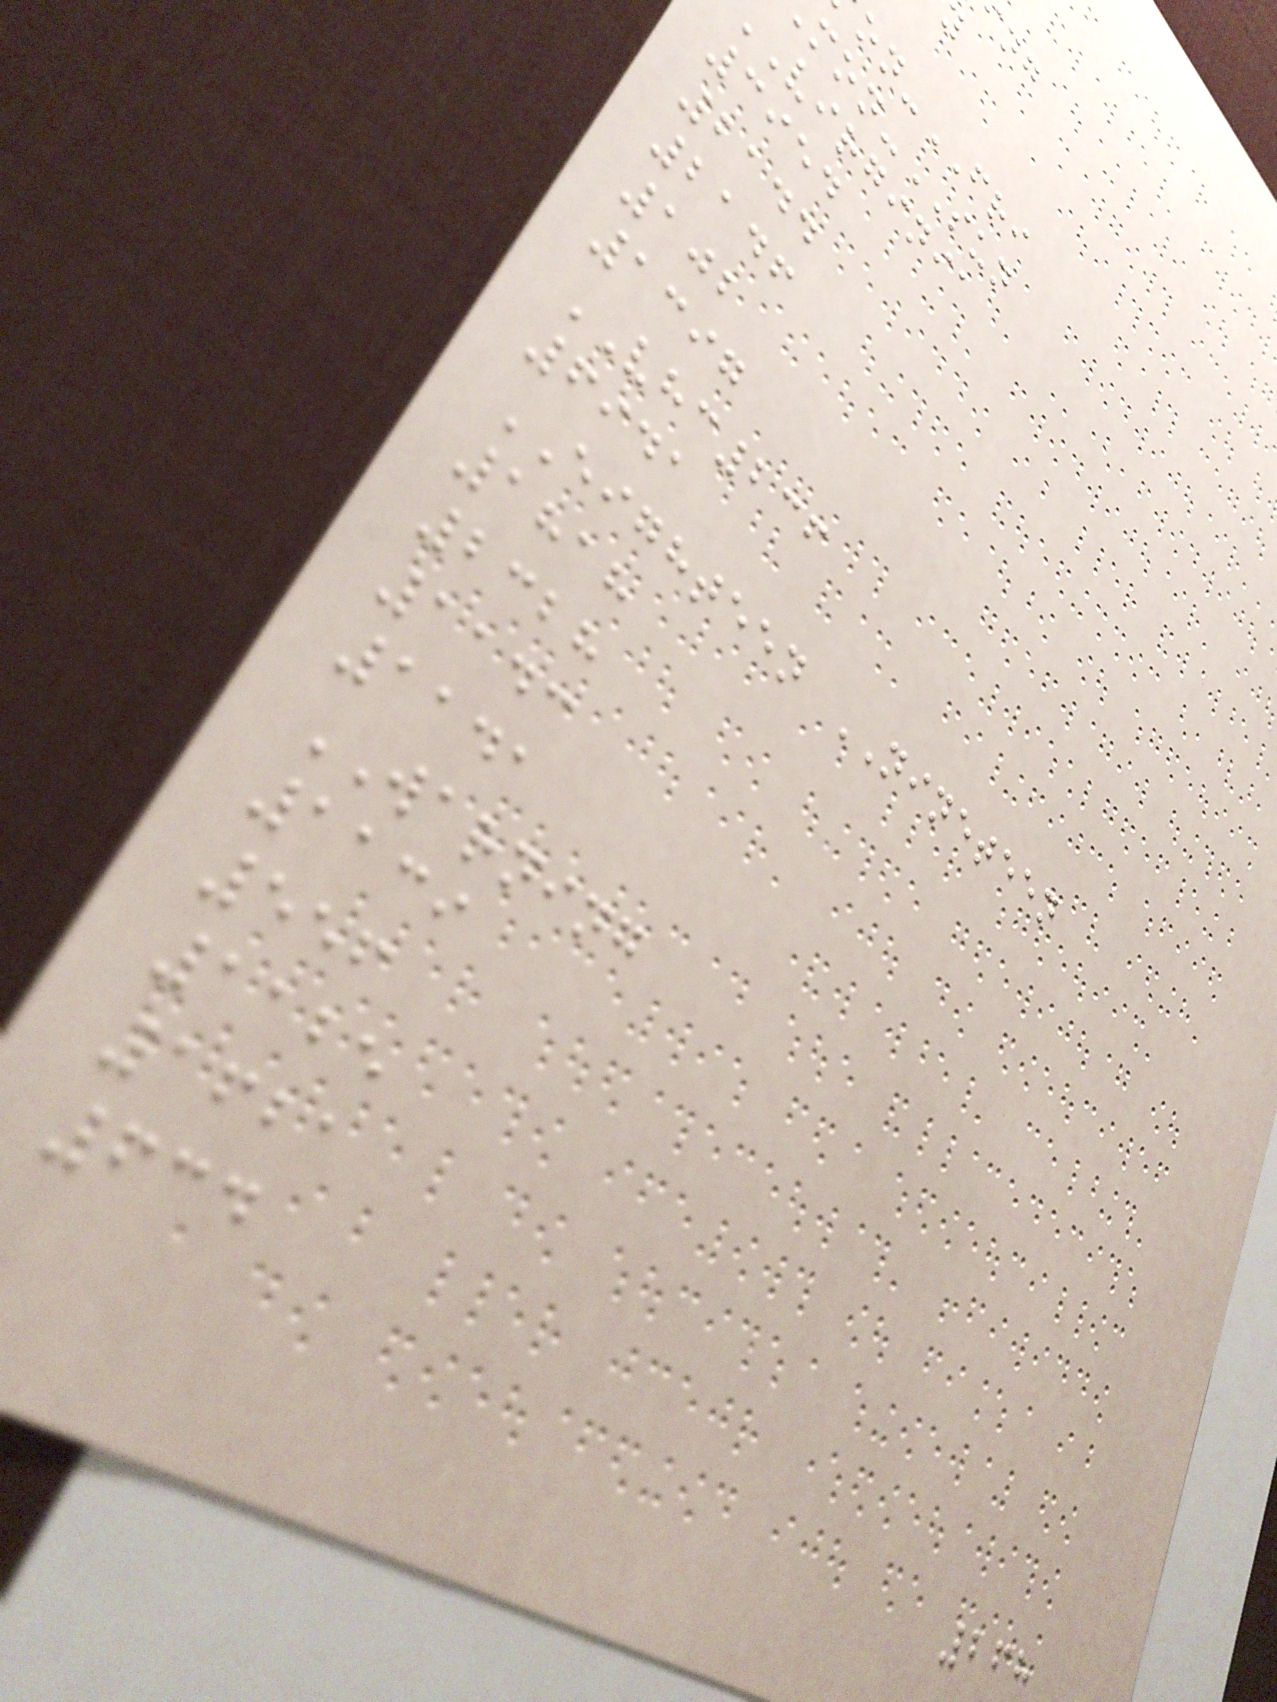-FRI
-SUN
virginia
3954
2144
2146
102
1397
VHC236
6941
EIGHTEEN NINETEEN
1818
2328
1143
1141
WARNING
1139
556
1125
1621
634
268
